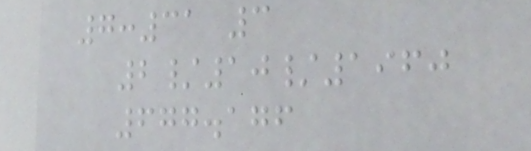7:31 3
2/10/1960
677.176
